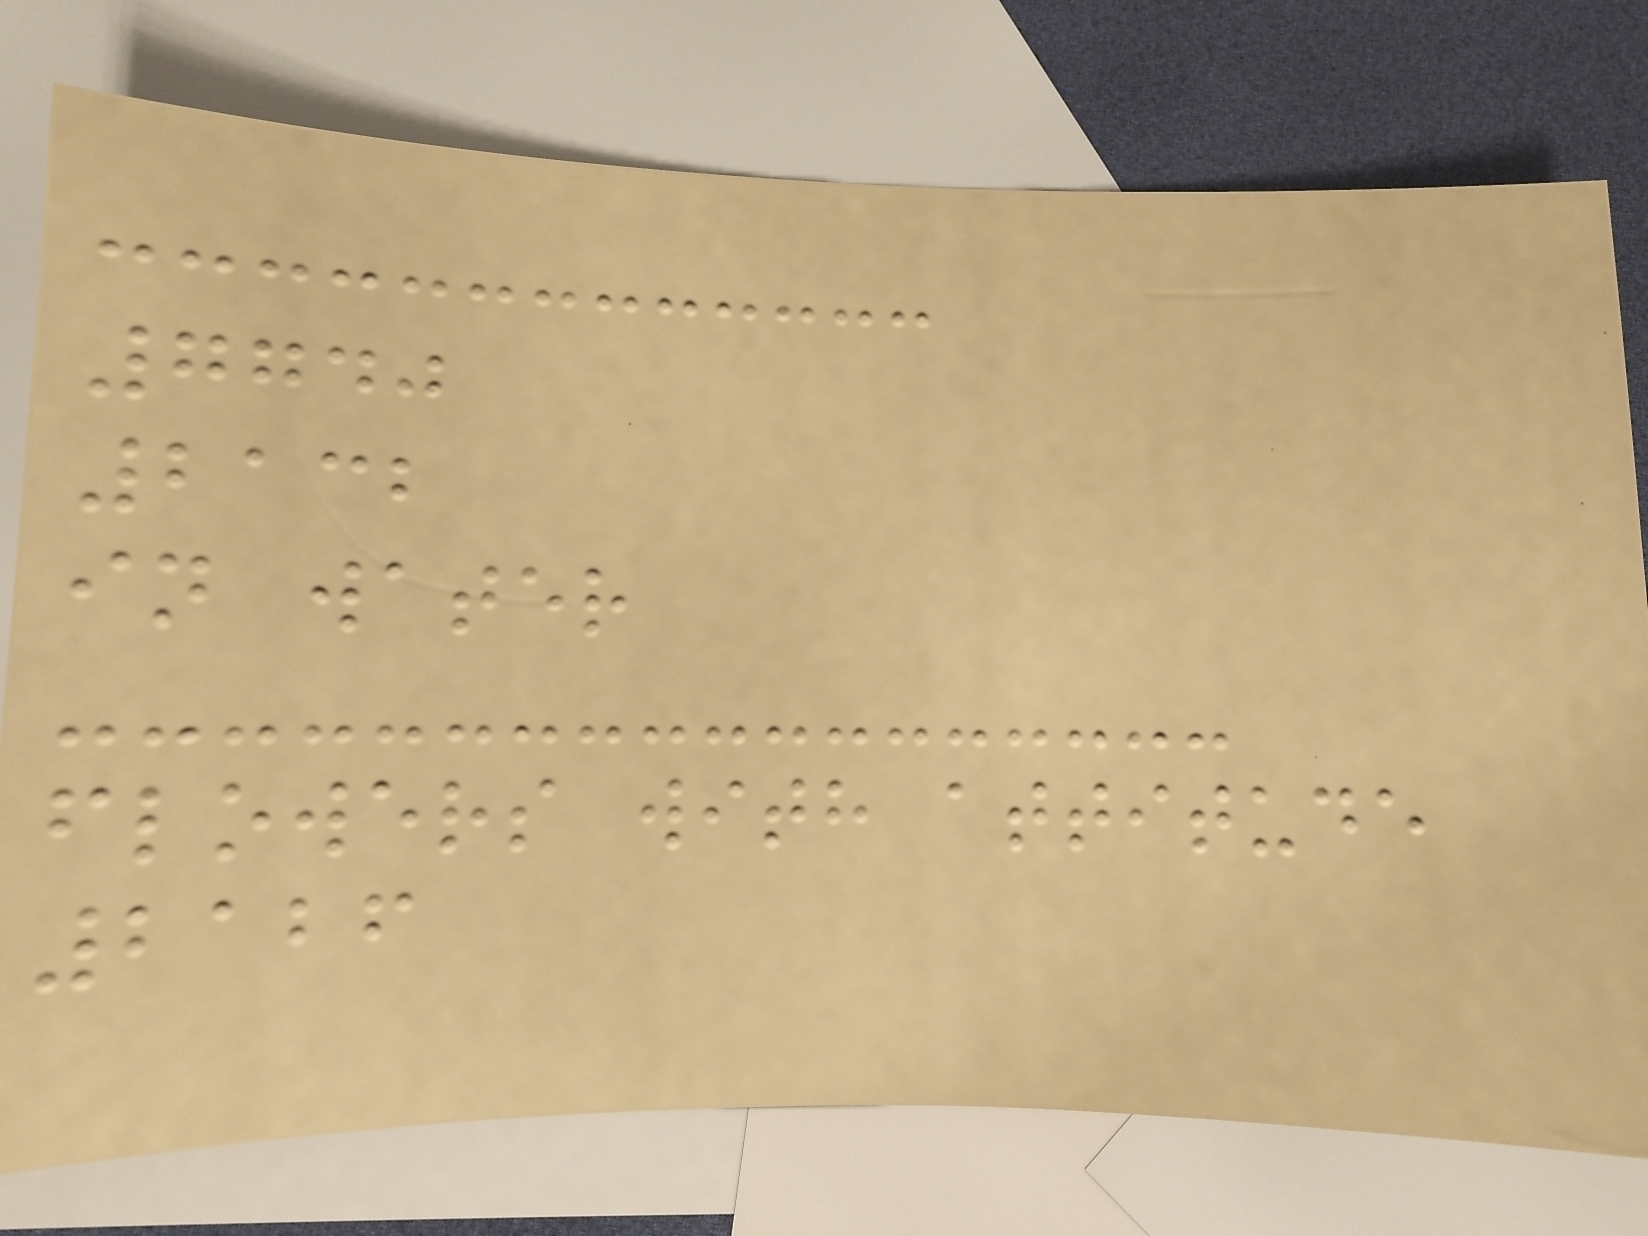7740
2132
in water
flowers with attitude
2126
